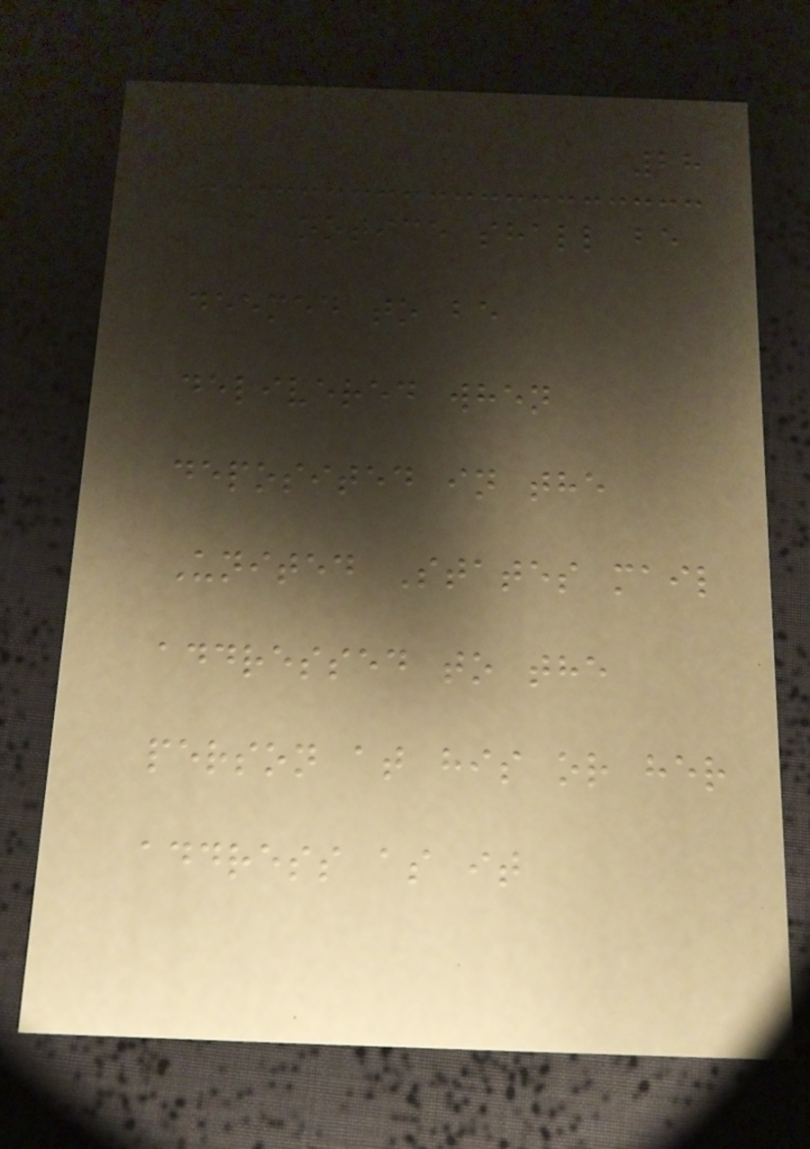28
a notice shall be
deemed to be
delivered when
deposited in the
United States mail
addressed to the
person at his or her
address as it
